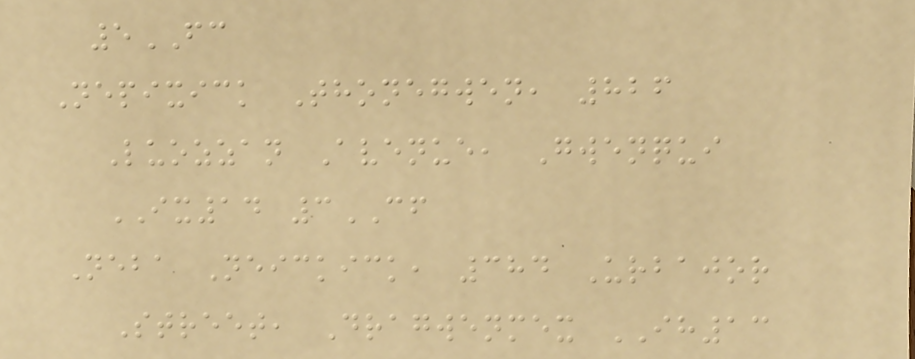5FC
Nepixick Thonegwen, 826
Luozzan Avenue, Gwenqui
IX14 3CF
Neba Neickick, 384 Urbajor
Street, Dragwenmex IH13
